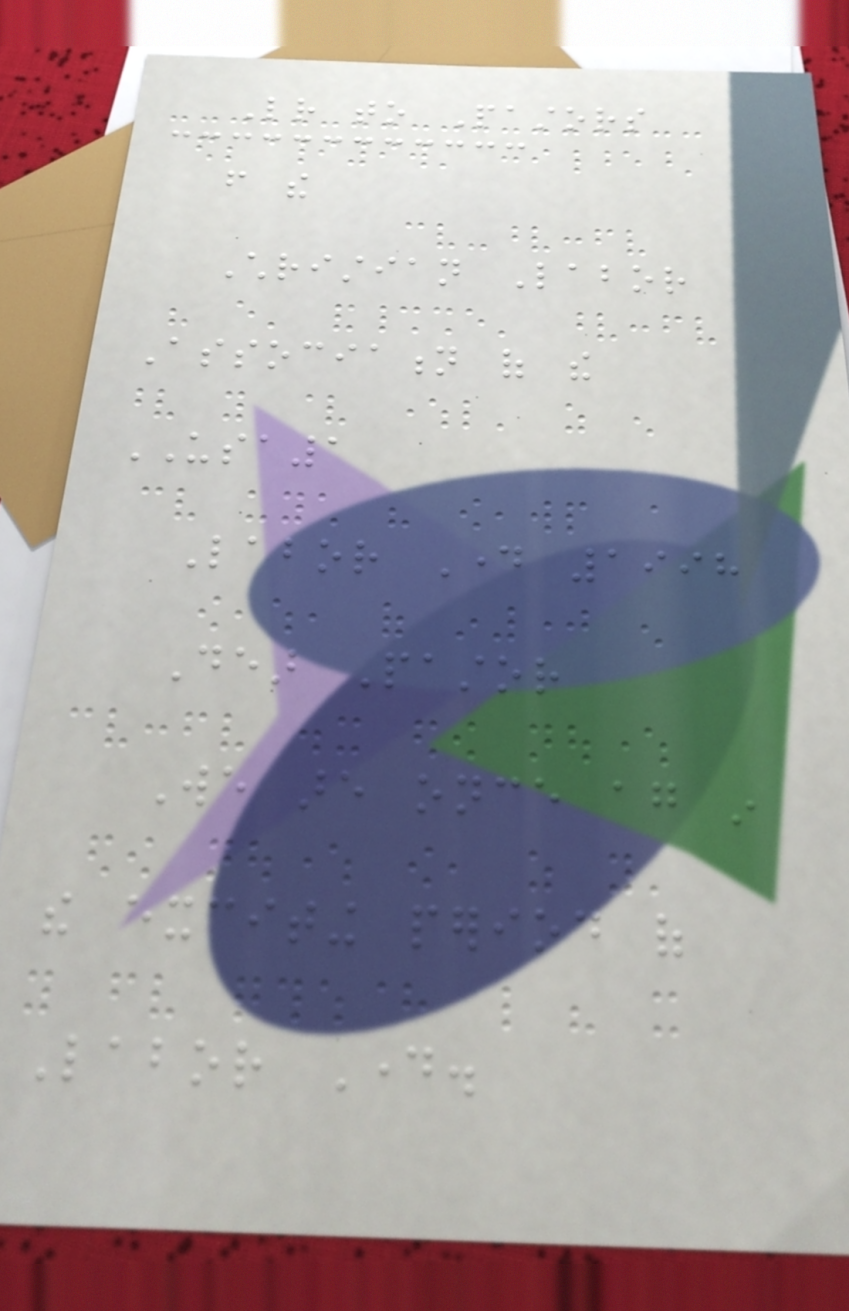Letter to Pastors
from the
Christian Labor
Association of the
USA1
Labor Day 1998
Dear Pastor
We are once again in
the exciting period of
Labor Day.
